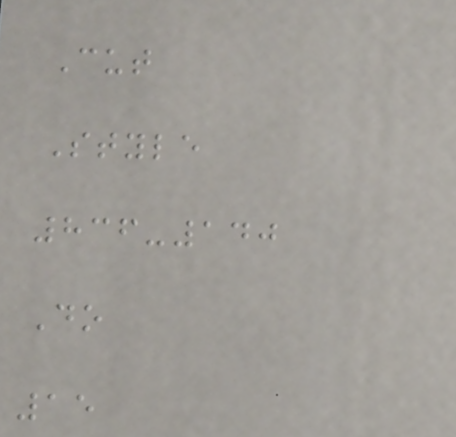Cut
Style
836-140
Do
15
